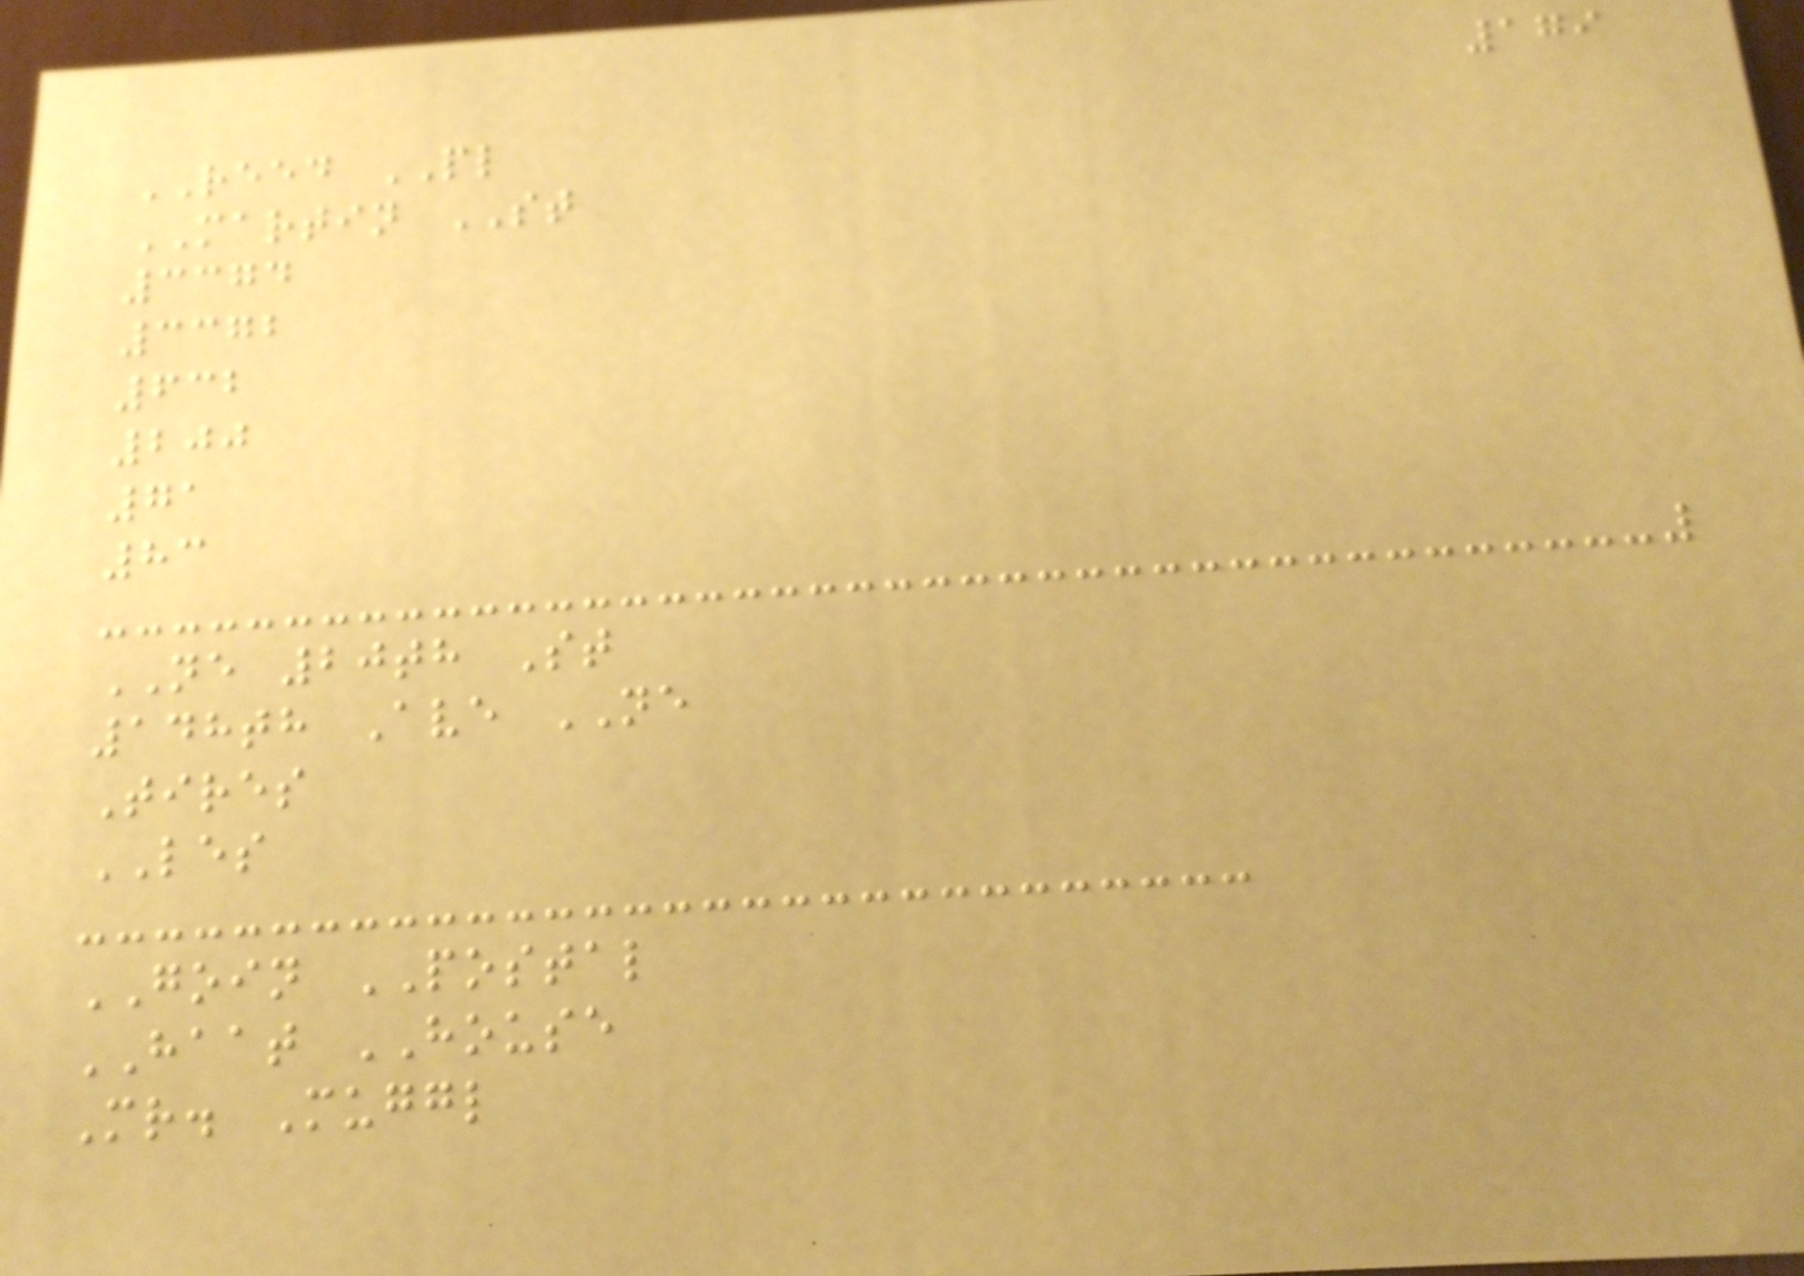179
REED PL
MARTIN ST
3374
3372
632
200
71
83
NE 20th St
148th Ave NE
Tires
LES
GOIN POSTAL
HAAT HOUSE
Mr. Muggl
